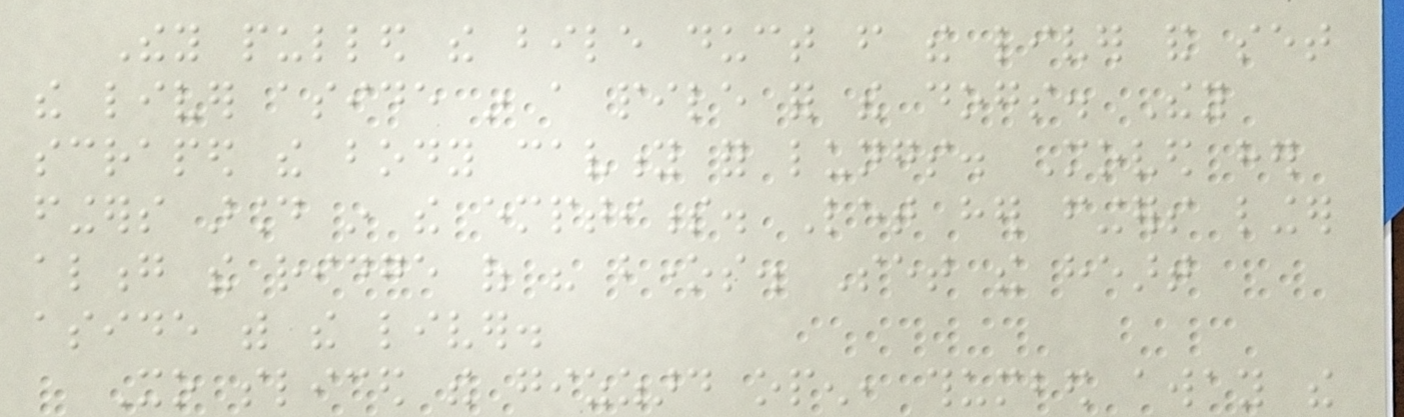They pulled the bile duct from the liver and set
the liver aside in a pile for the dogs. They
scraped the body cavity for lungs. Moved her
fingers around in the emptiness. Let her fingers linger
along the ridge of his bones. Set the heart
aside with the liver.
Xo sliced the gizzard open, thumbed away the
